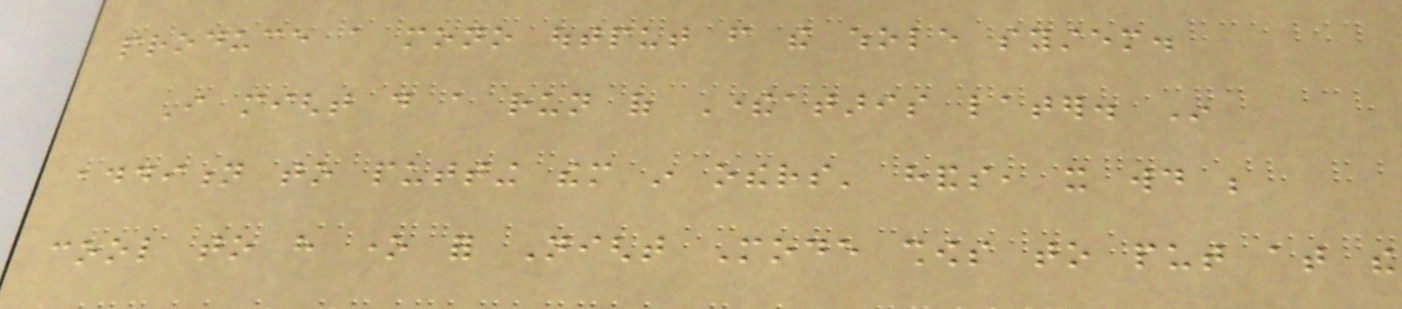produce a mono output from the whole system.
I might do a run of Thereataris later. In
addition to putting them in others' hands, it would be
cool to have one for Night Mode shows to put at the
